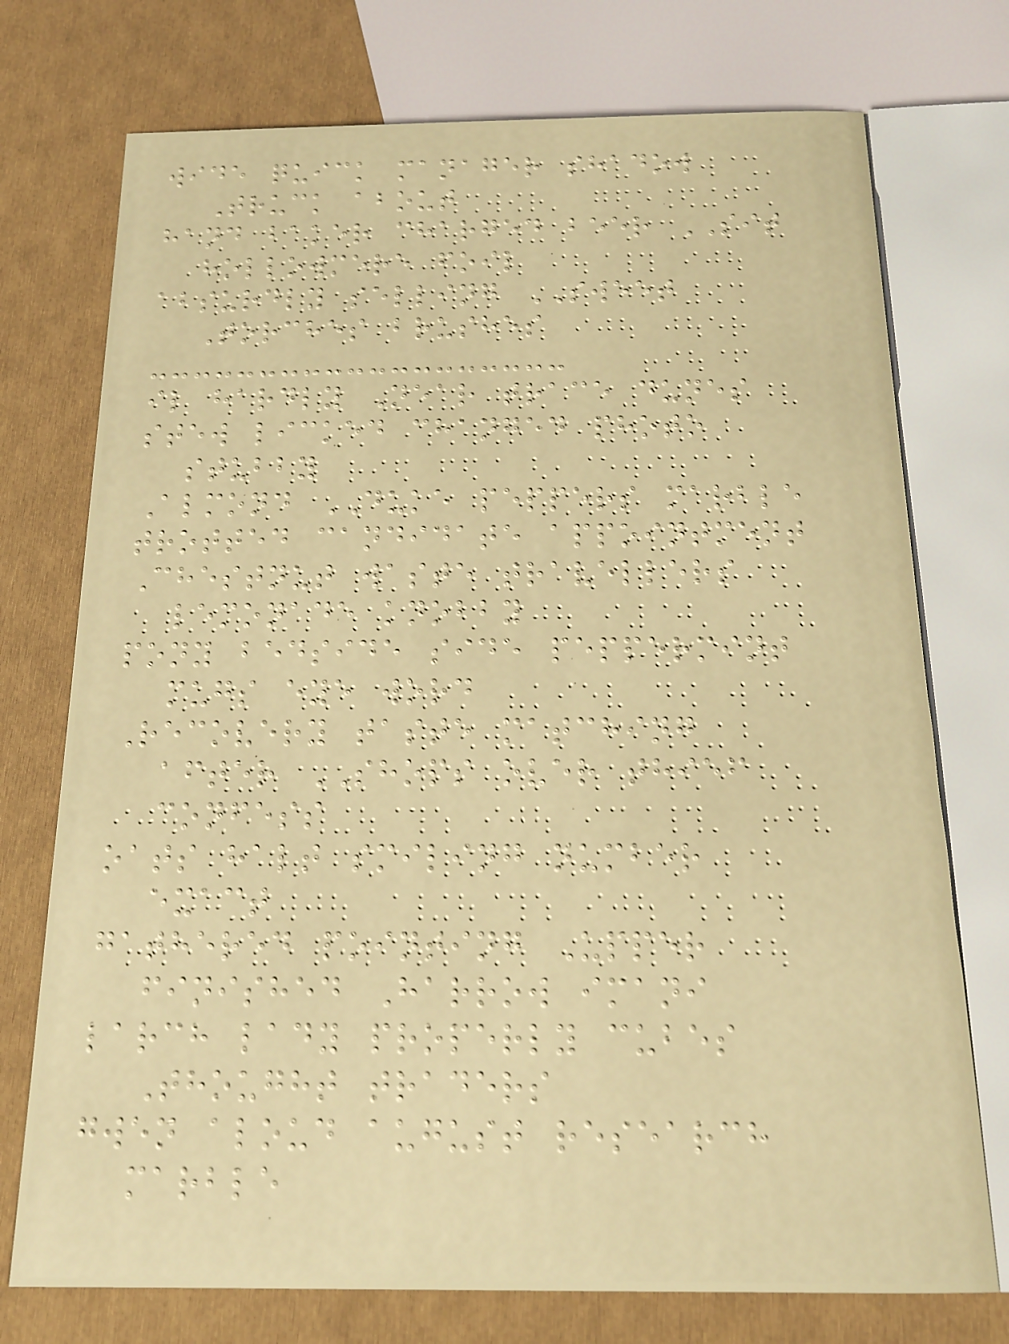wide quick manager shadow
Truck about
hand baker charged beer SIT
hollowmere foil
absurdly selling SWEET
Torches brushes
il hardly Near trace dunes
stew licked changed photo
stubby
Almond DUKE peppers marble
trotted candidate appointment
Chestnut waste travellers
lemonade knobby
pony bedside side peppermint
mugs eye word
Recovery taste matching
after SHOPS over thief
confess
oats halt smiling number
exact
gathered pointing Upper
finished Harrow imani
larch lady properly cubes
Thought traders
gwen aloud august research
marble
